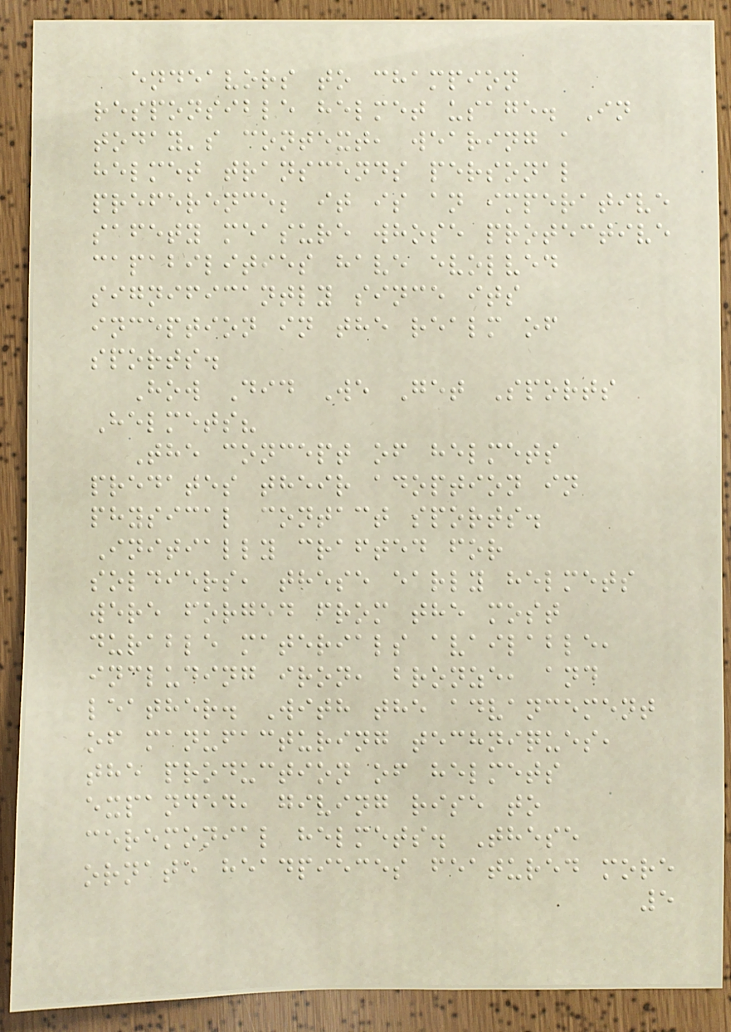endeavors to champion
responsible helmet usage. In
today's context, wearing a
helmet transcends personal
preference; it is an imperative
safety measure whose protective
capabilities have evolved
significantly since its
inception in the realm of
sports.
How Did We Get Sports
Helmets?
The concept of helmets
predates their adoption in
physical contact sports.
Initially crafted for
soldiers, these early helmets
were forged from the most
durable materials available,
including iron, bronze, and
leather. With the advancement
of manufacturing techniques,
the production of helmets
expanded, giving rise to
ceremonial helmets. These
ornate headpieces featured more
5
